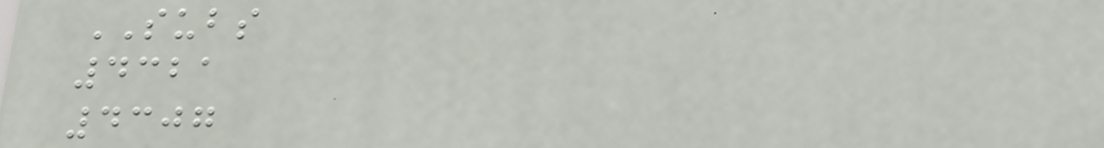SUBS
4321
4307
